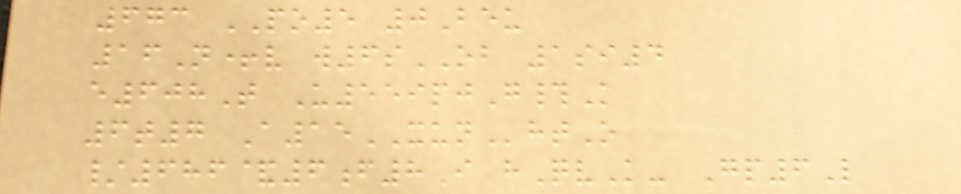673 PO5 0Beu
16N+v w6sOB 1si4
e608T U559pjG#K
6t7 A15XUNhtO
/686&6f8I hQvK- Gp6L
